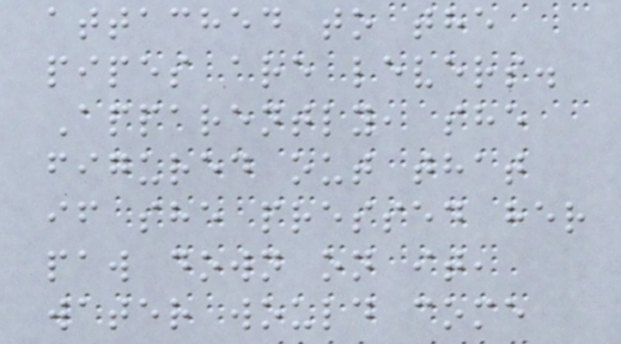attached to the
pipes are levers.
Apparently, she
figured out that
if she pressed her
paw down on it,
water would come
